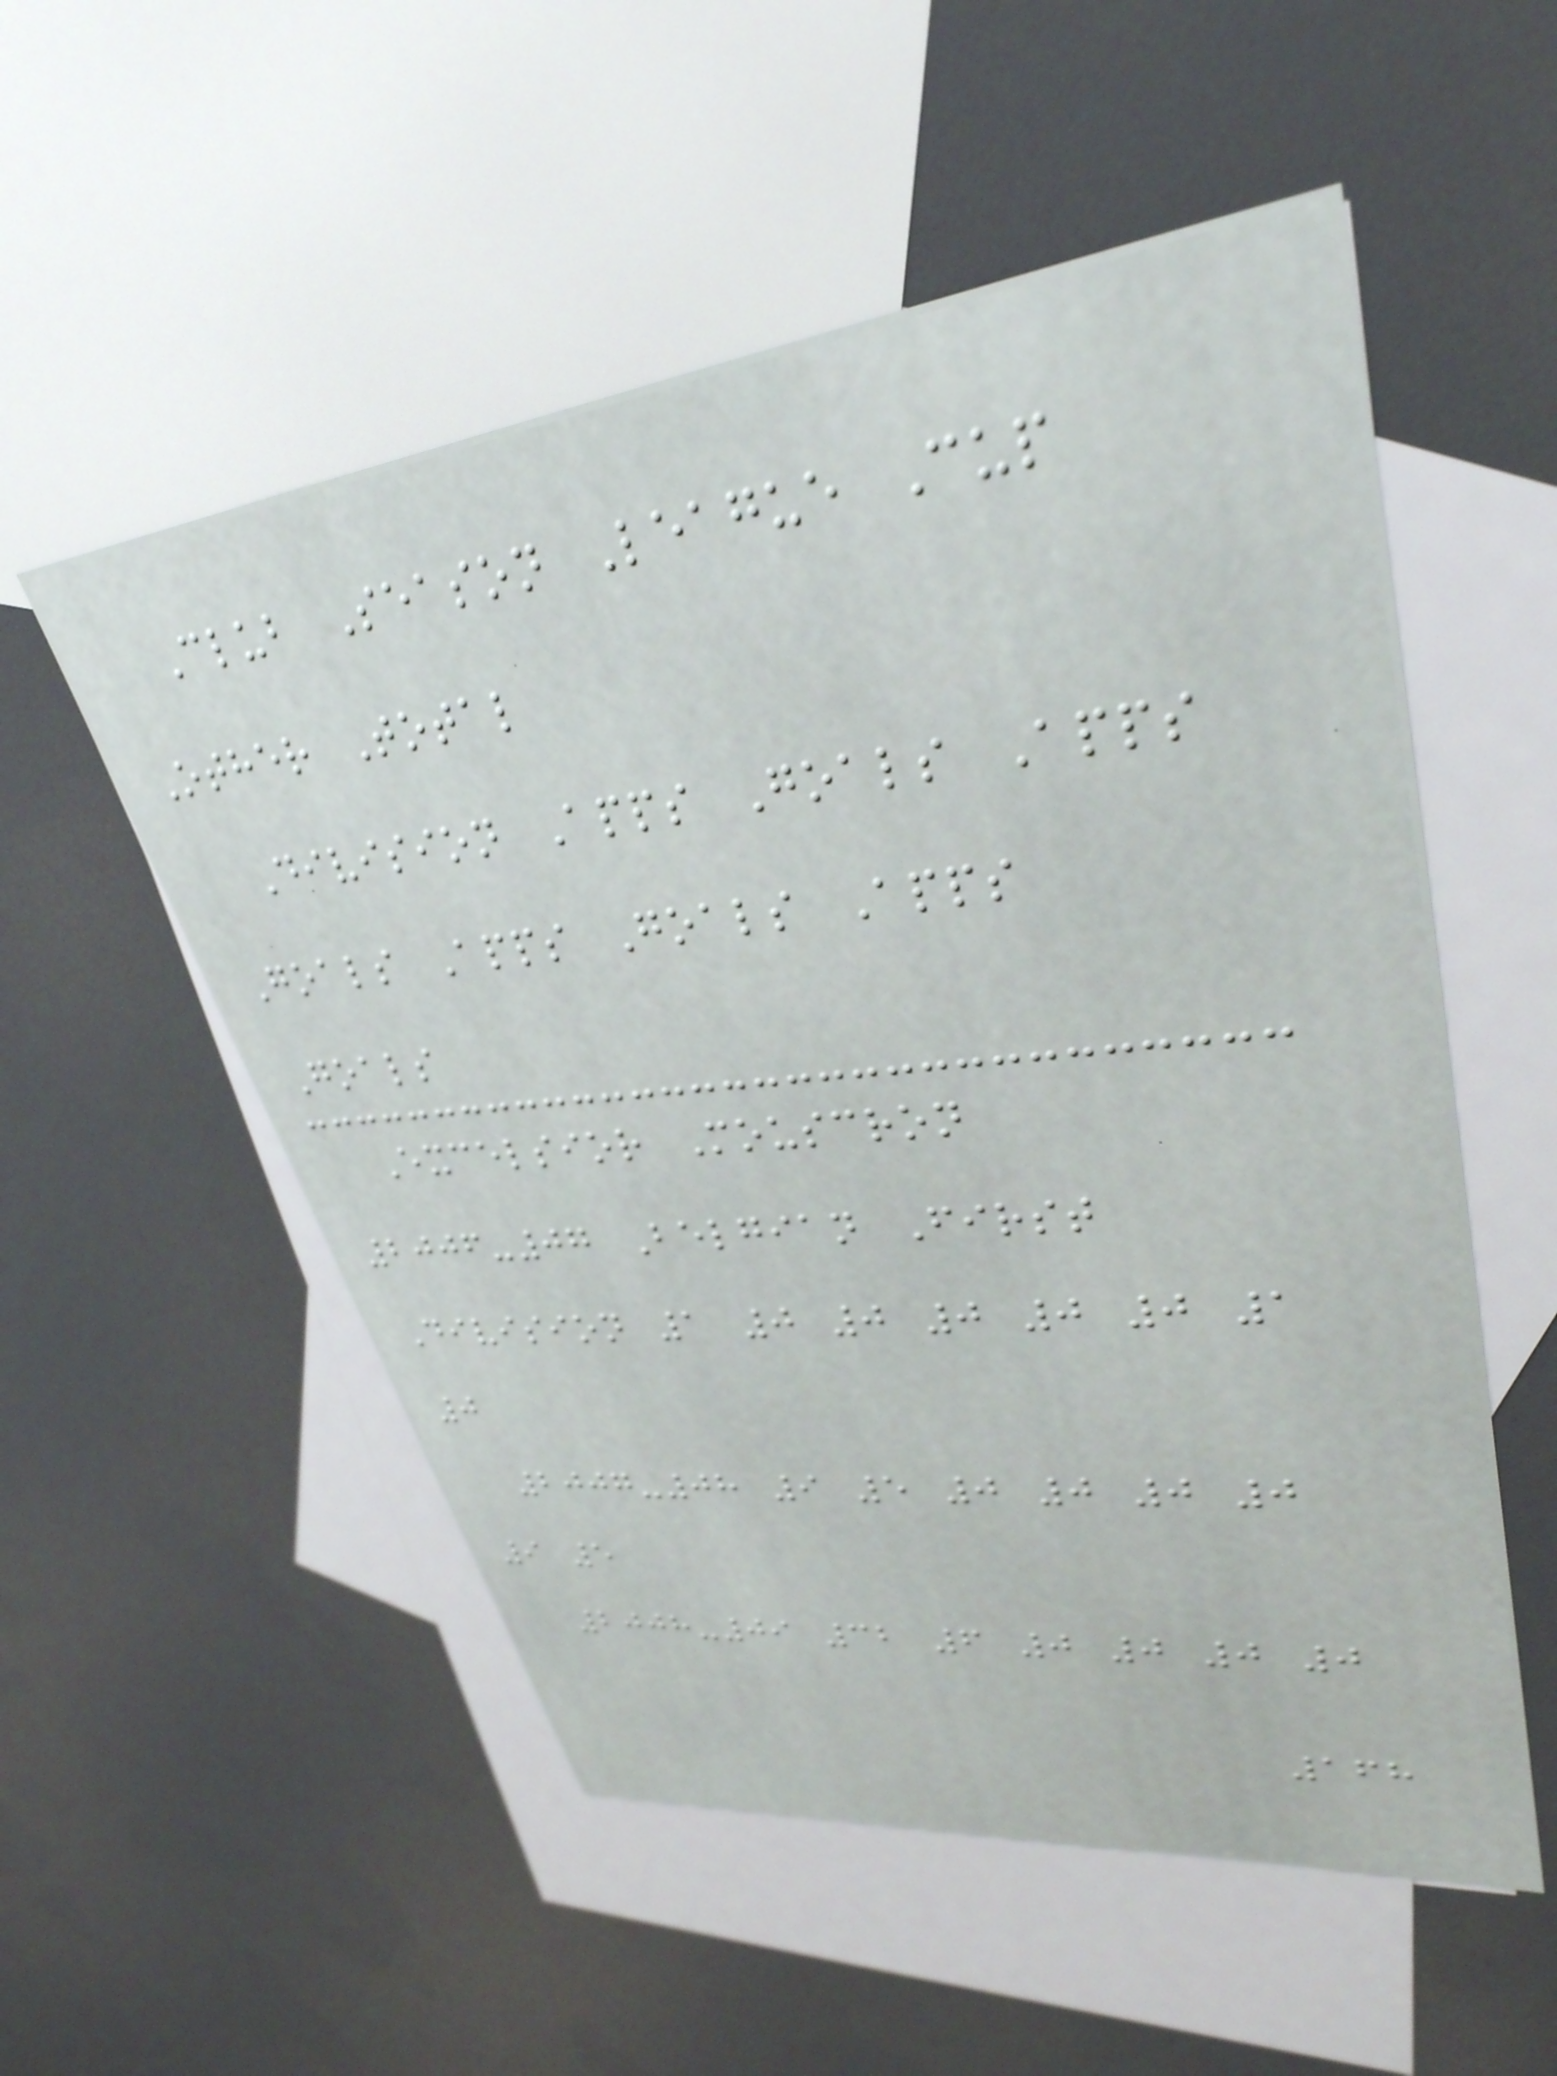Club Season League Cup
Other Total
Division Apps Goals Apps
Goals Apps Goals Apps
Goals
Excelsior Mouscron
2006-07 Belgian First
Division 1 0 0 0 0 0 1
0
2007-08 9 5 0 0 0 0
9 5
2008-09 32 6 0 0 0 0
168
